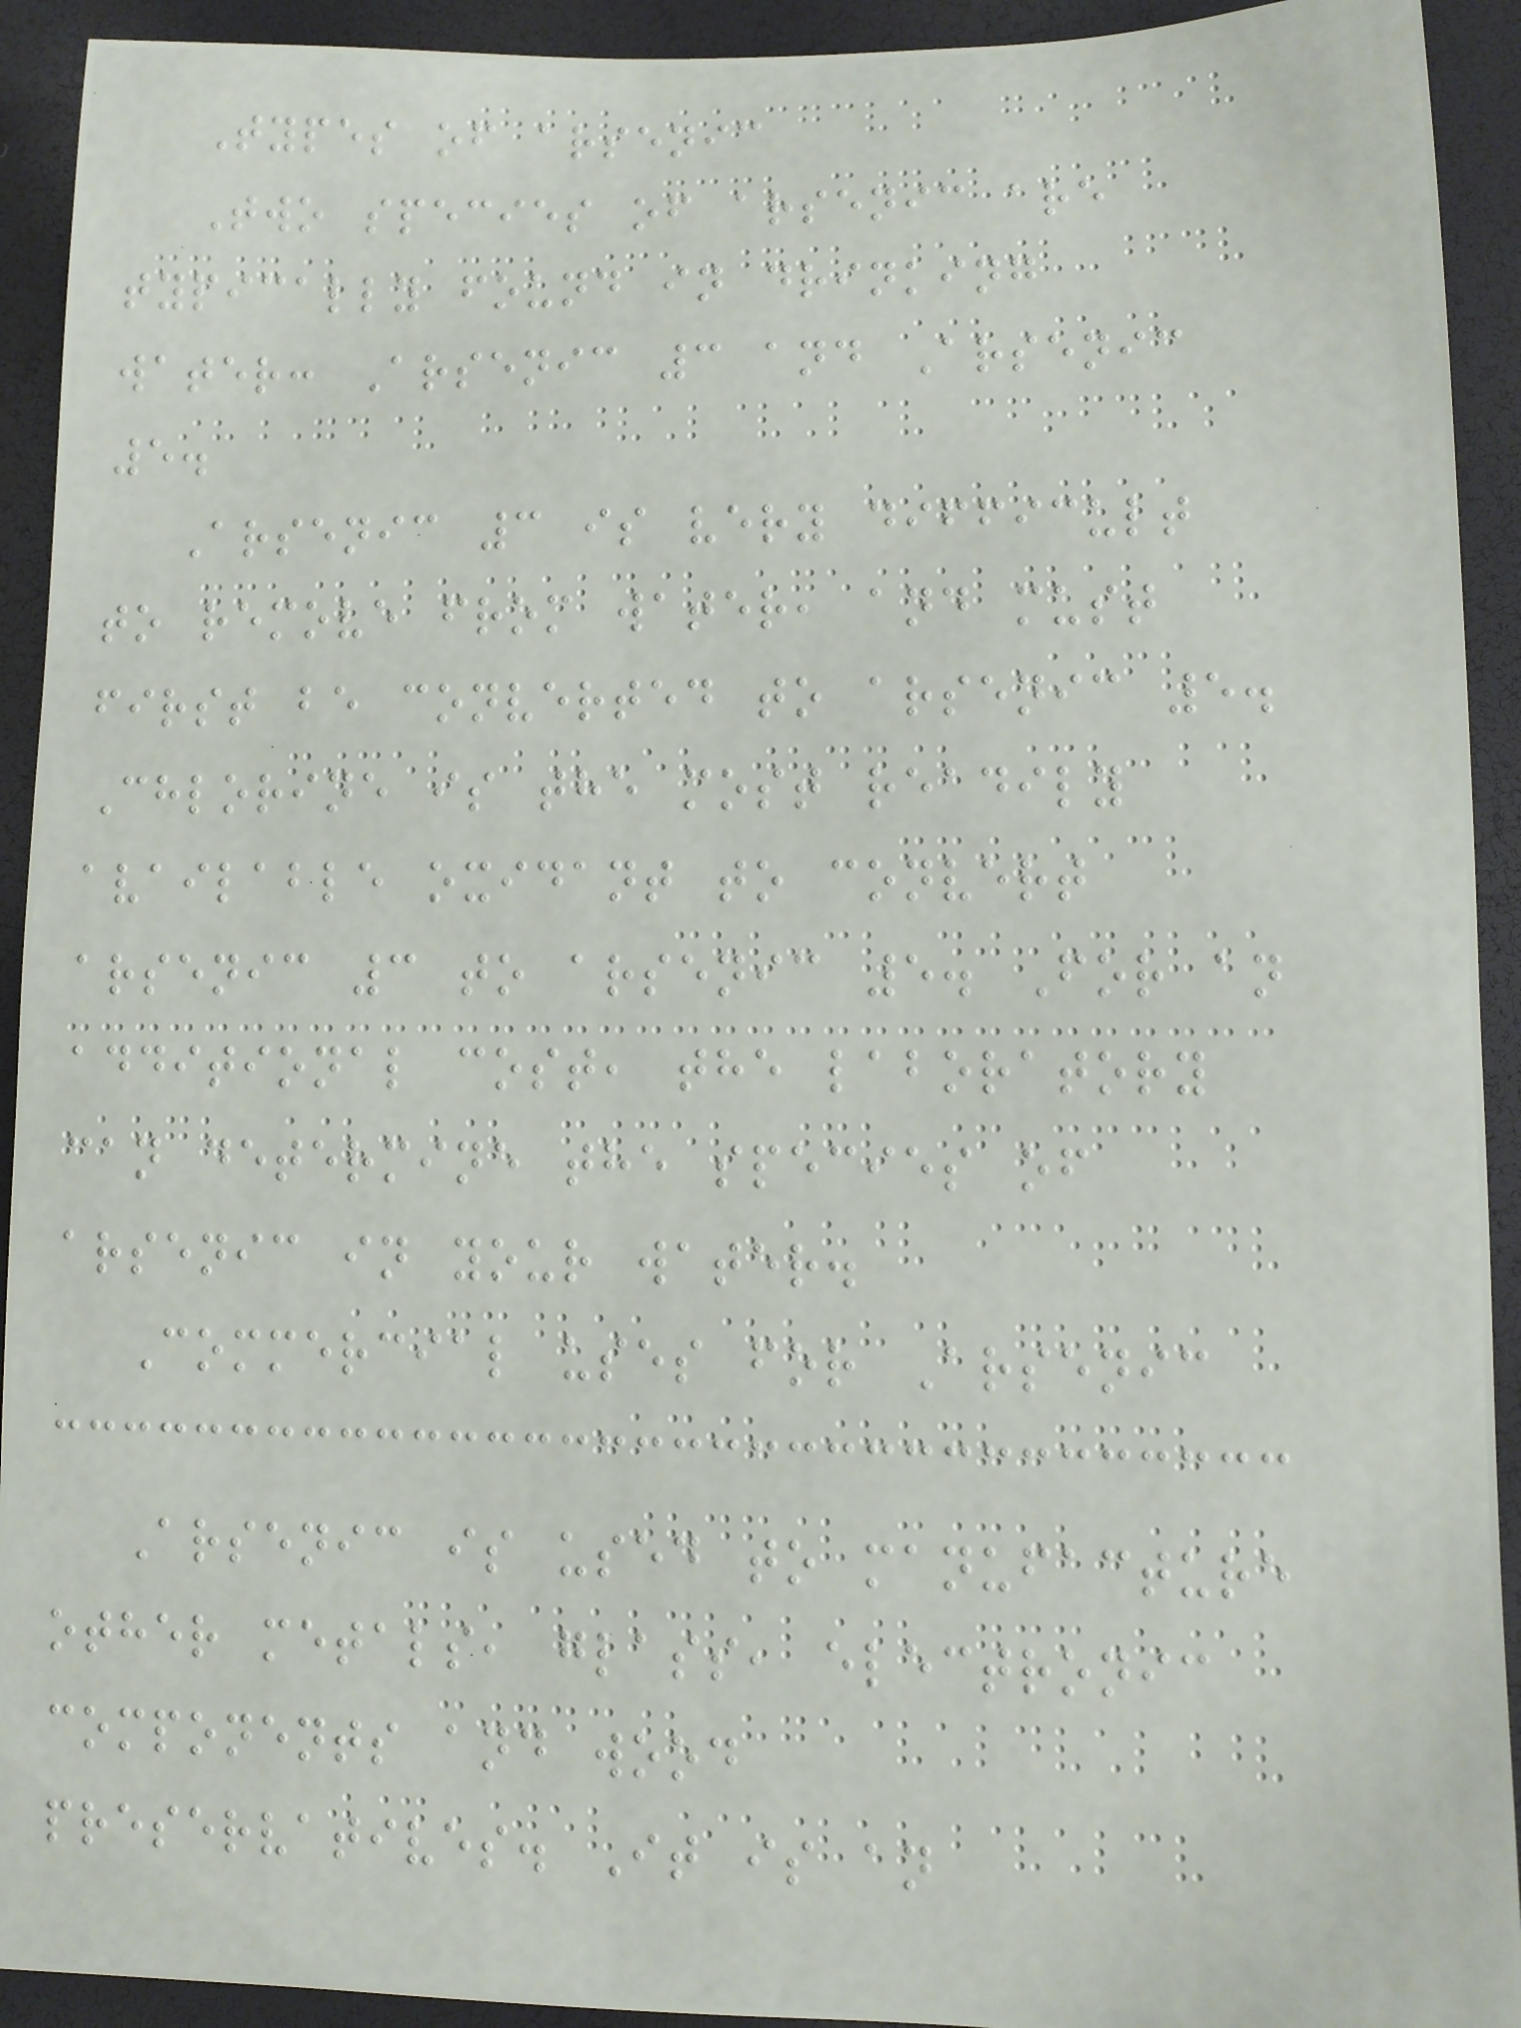Types of arsenic
Two species of arsenic are
typically found in drinking
water: Arsenic 3 and Arsenic
5.
Arsenic 3 is very difficult
to remove from water, and must
first be converted to arsenic 5.
Chlorine is the most readily
available oxidant to convert
arsenic 3 to arsenic 5. For an
additional cost, the laboratory
can determine the species of
arsenic in your water.
Commercial uses for Arsenic
Arsenic is used to manufacture
other metals, glass, electronic
components and wood
preservatives. It is an
